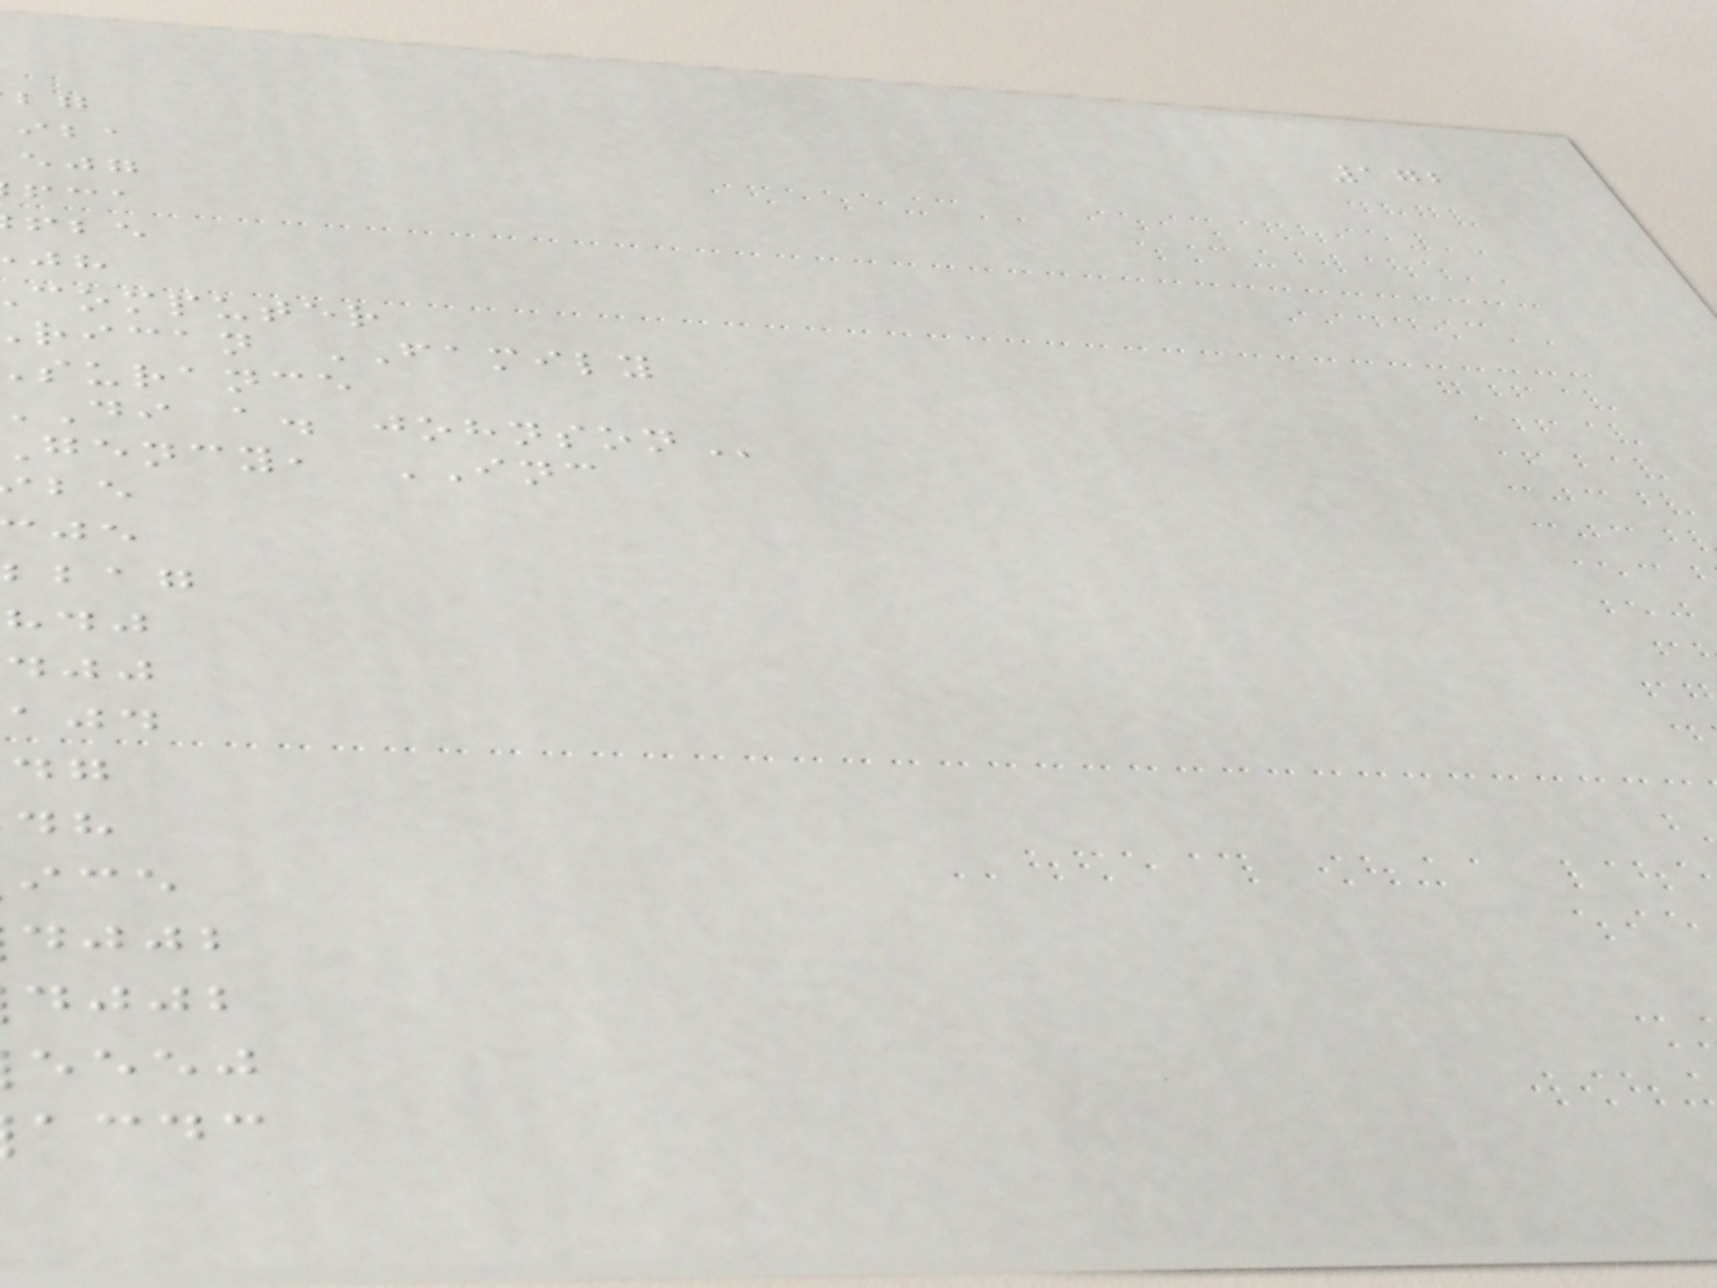172
computer
rican FAMILY
surance
di a.
gency, INC
bbag
djjb
djjb
eeej
acdc
